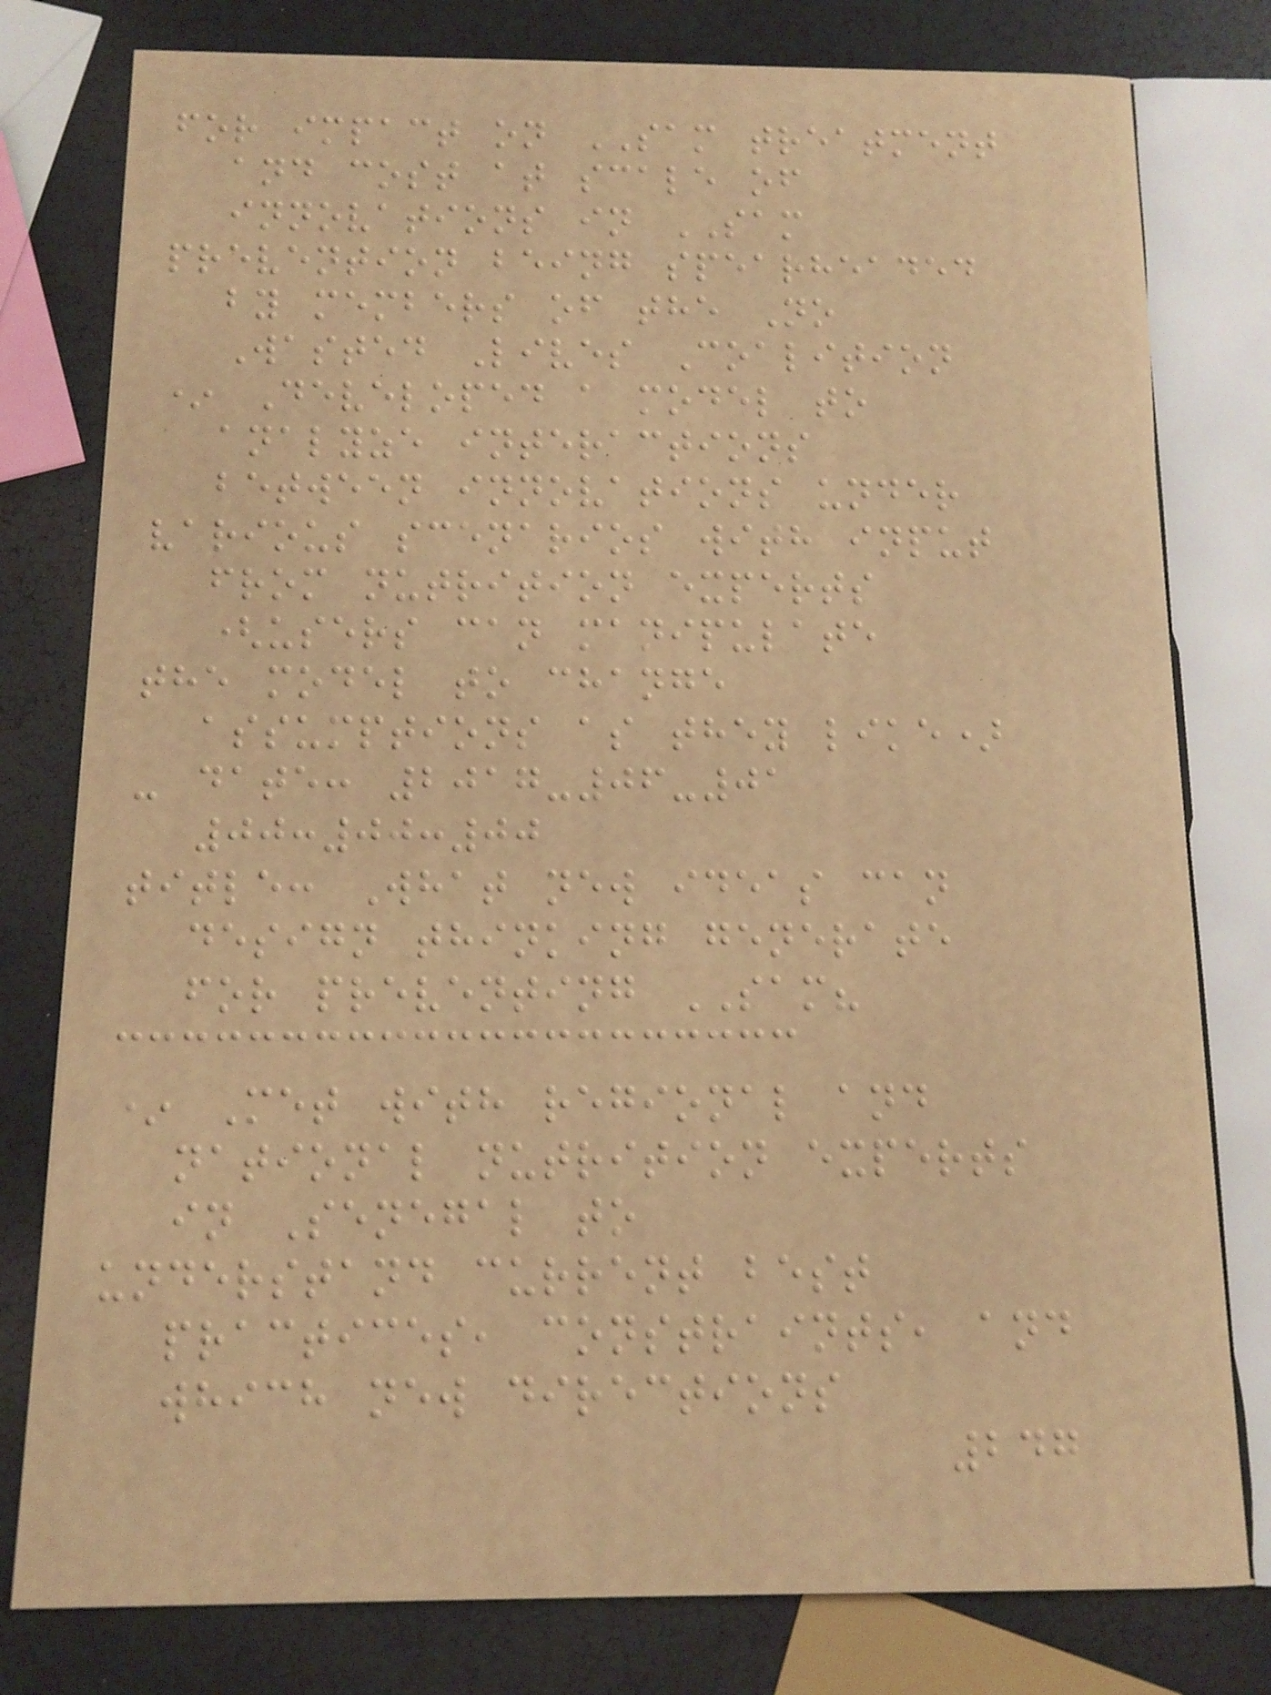for impact on SAM treatment
and cost at scale of
innovations in SAM
prevention being spearheaded
by members of the No
Wasted Lives Coalition
* Developed a model to
analyze interactions
between innovations under
various scenarios with input
from nutrition experts
(users can manipulate
the model to change
assumptions as they like)
- date: 2017-06-01
00:00:00
title: What new ideas can
design thinking generate
for preventing SAM?
* Met with regional and
national nutrition experts
in Senegal to
understand current best
practices, constraints, and
which new directions
247
